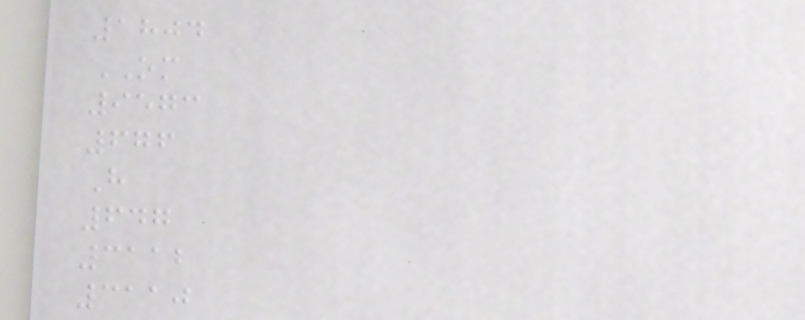1804
OM
9573
676
H
647
3112
3110
